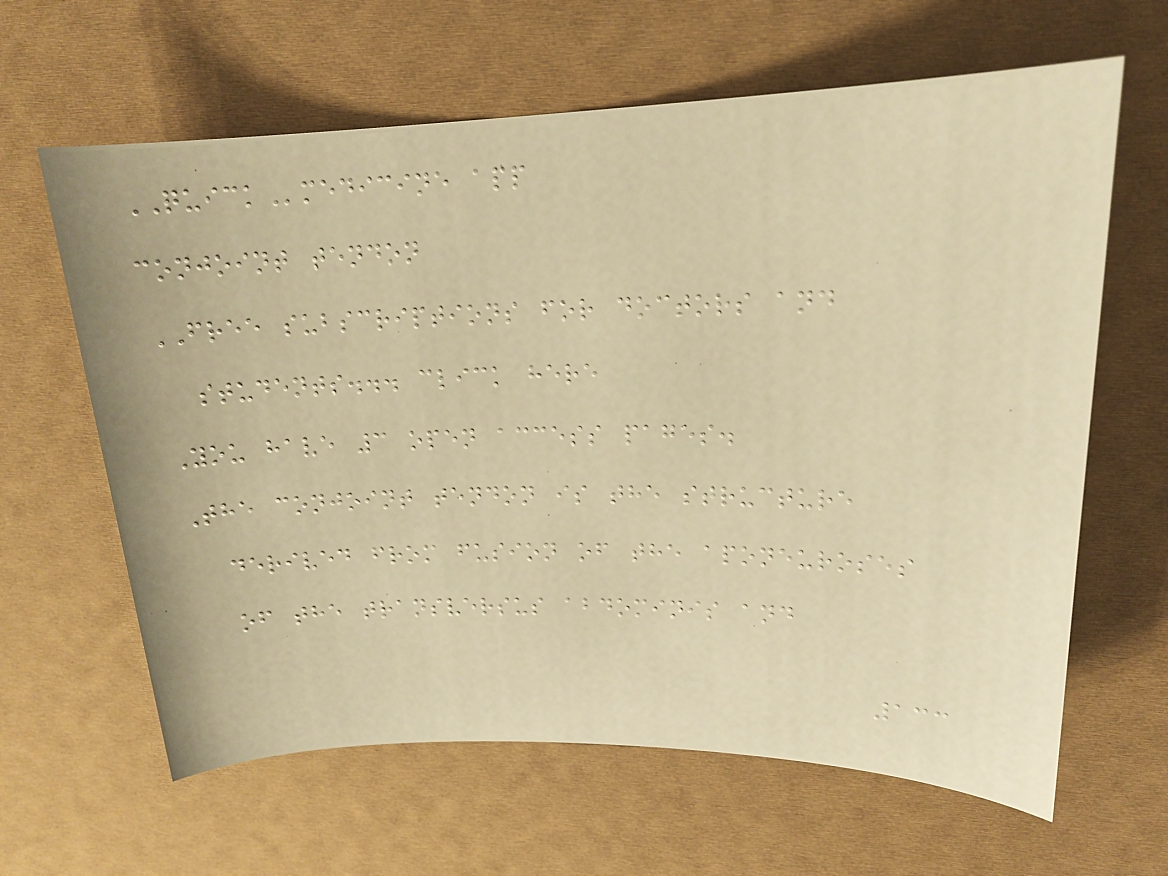QUICKmedicine app
conjoint tendon
FREE subscriptions for doctors and
students... click here
You have 3 open access pages.
The conjoint tendon is the structure
derived from fusion of the aponeuroses
of the transversus abdominis and
133
